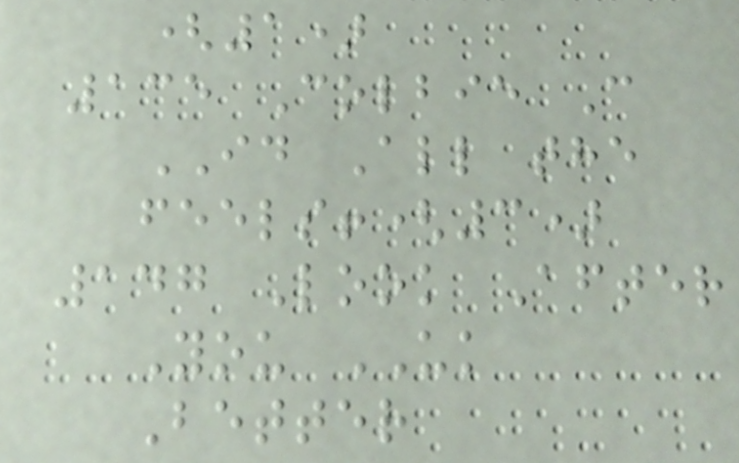(1)
135 Colbie C
ID All the
feels!(3)
147 Look After
You UK
Better
